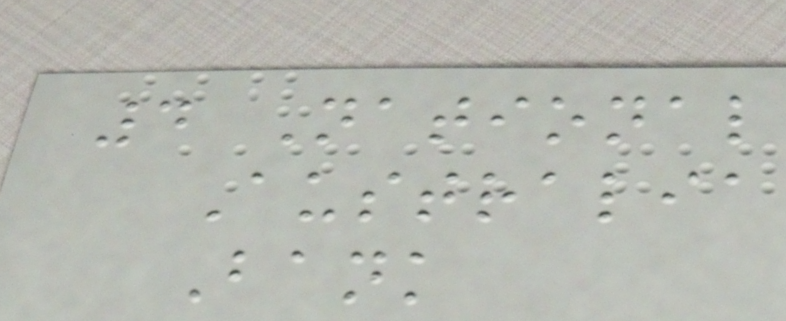4 National
Australia
Bank
